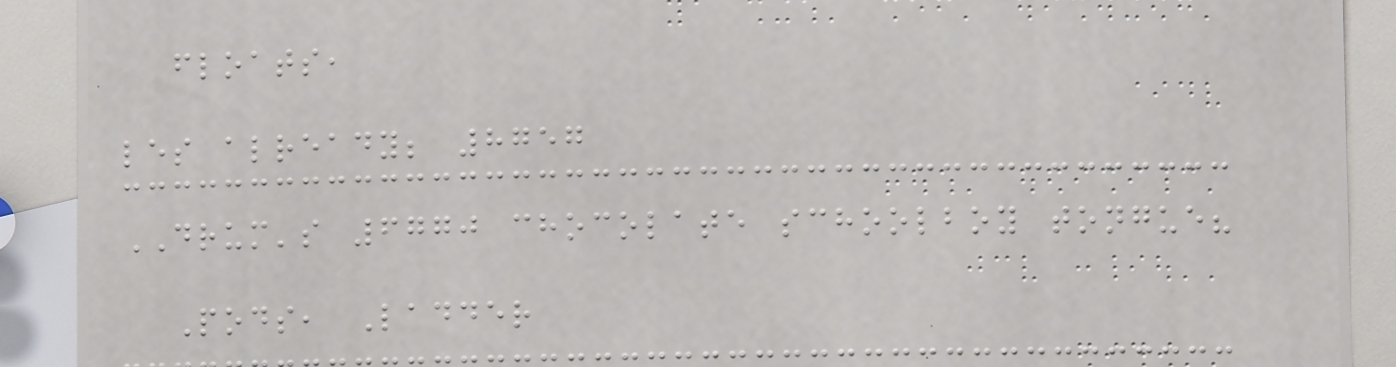floats,
les already; 8757
DRUM's 6770 chocolate schoolboy tongue?
Pods, Ladder
